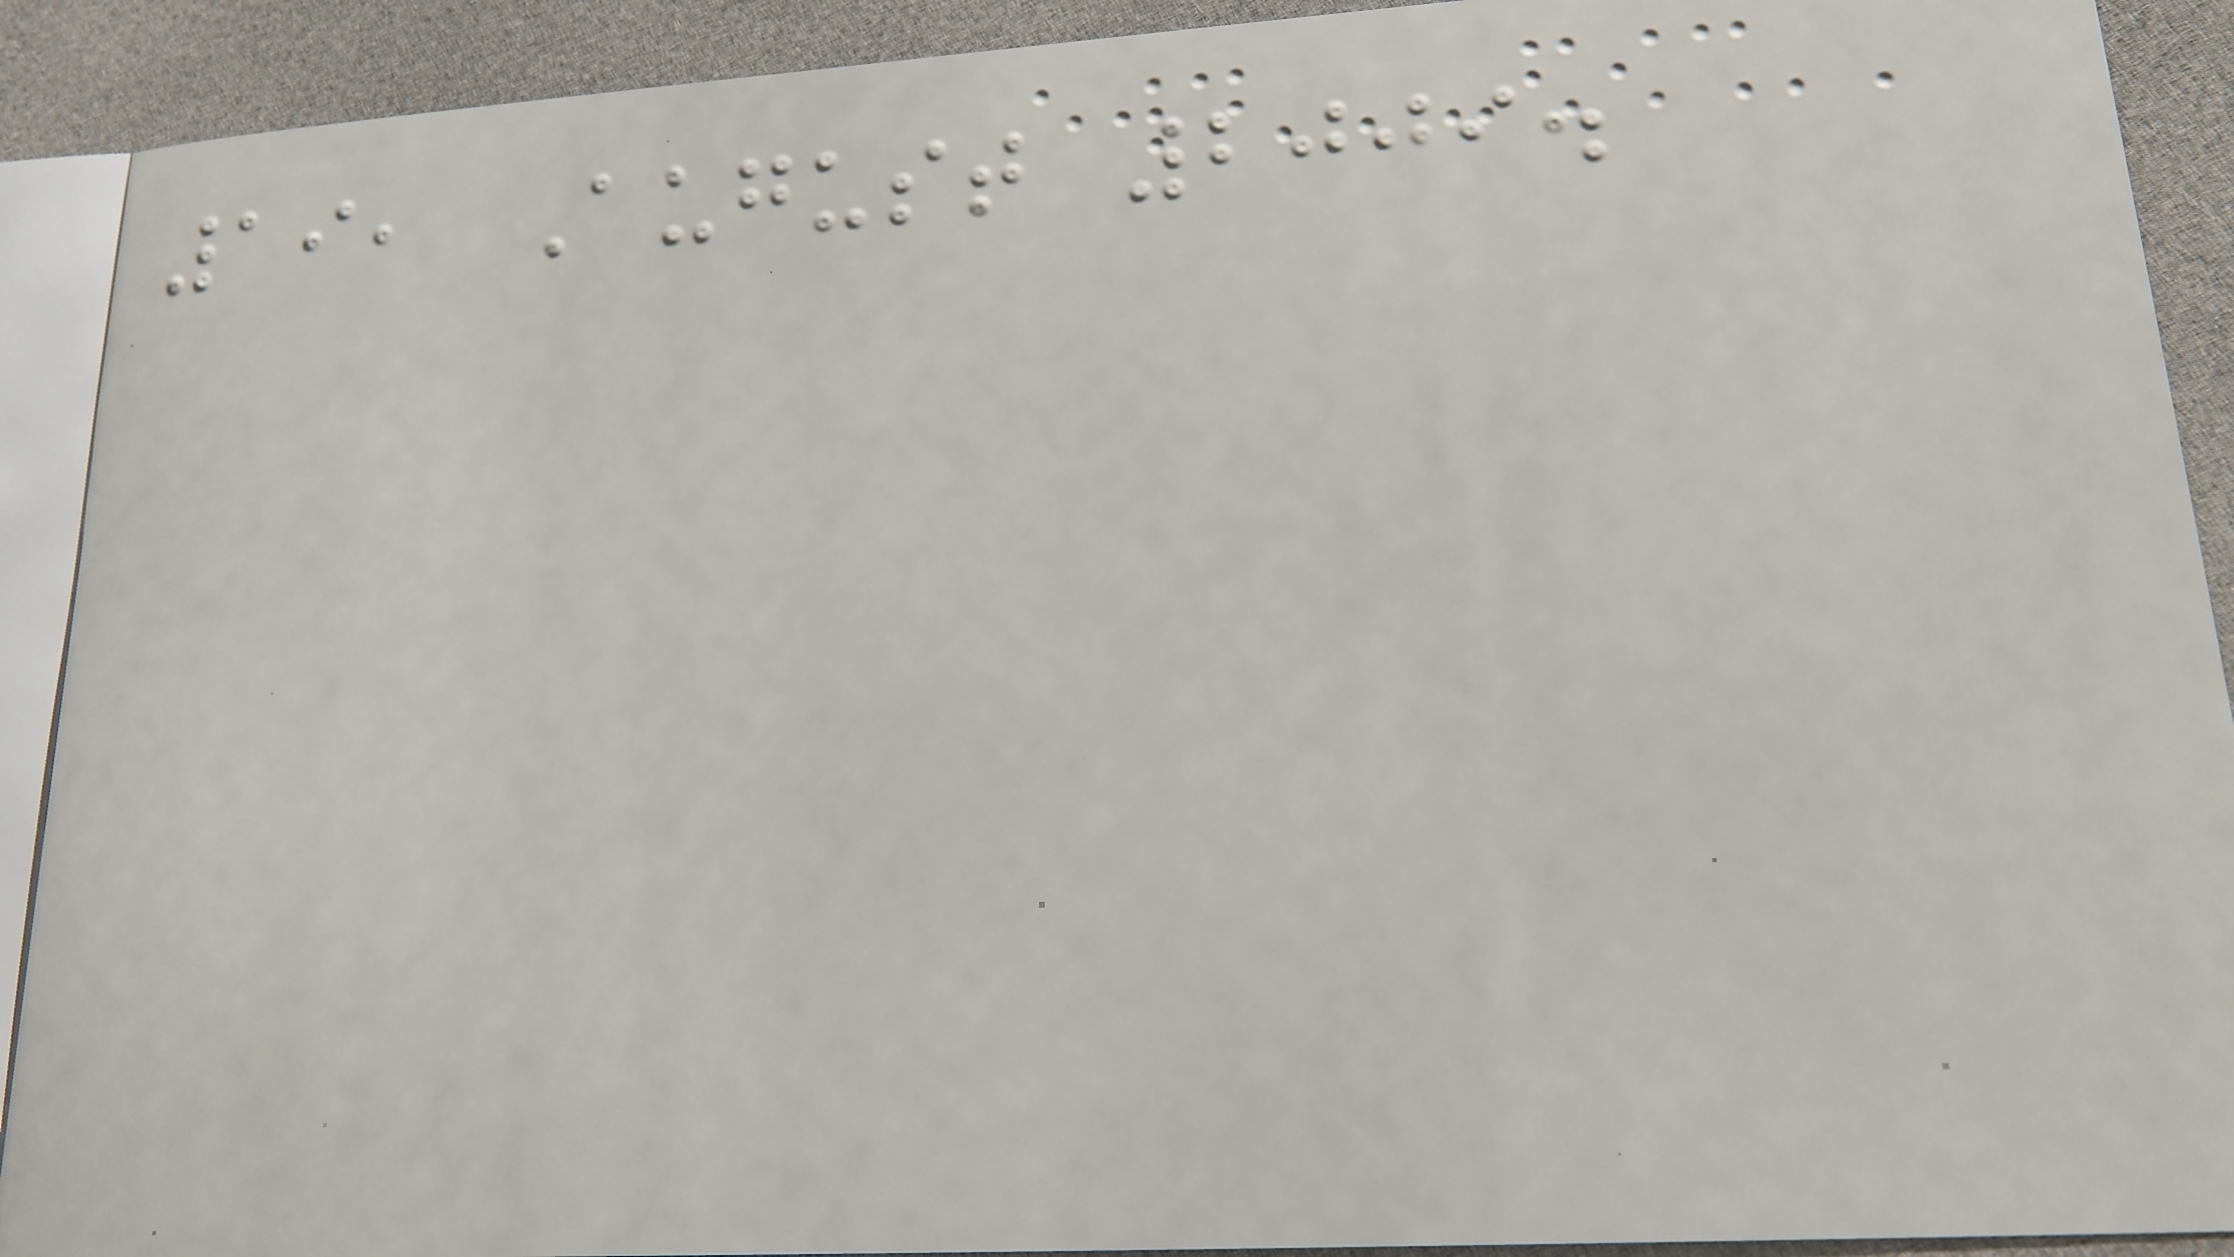19, August 2009.
